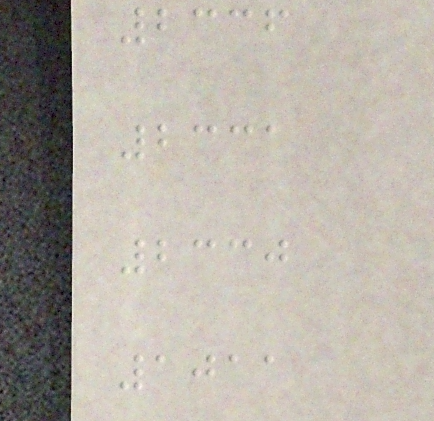2336
2331
2330
1011
